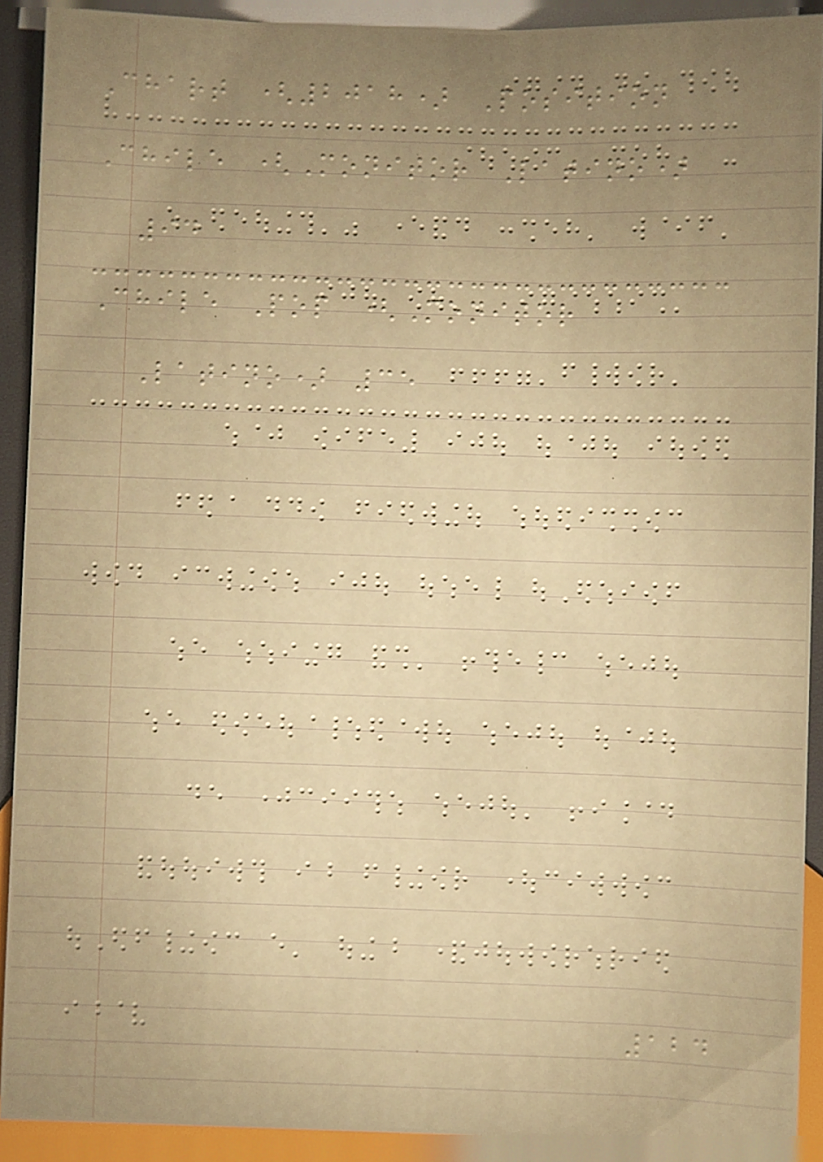Chart (2018) Position
Chile (Monitor Latino)
94
Chile Pop (Monitor
Latino) 35
124
